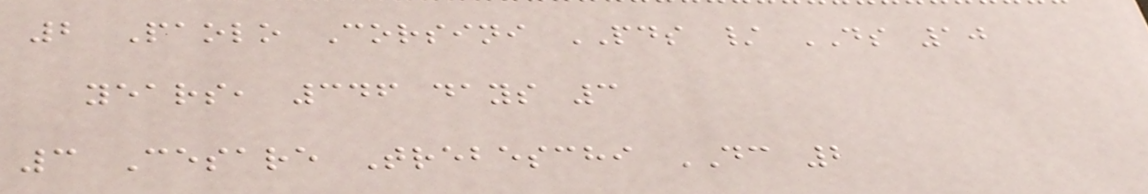2 Paolo Corsini PDS / DS 10
years, 346 days 3
3 Cesare Trebeschi DC 2
